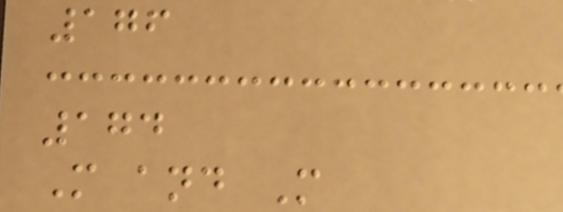176
174
M and M
